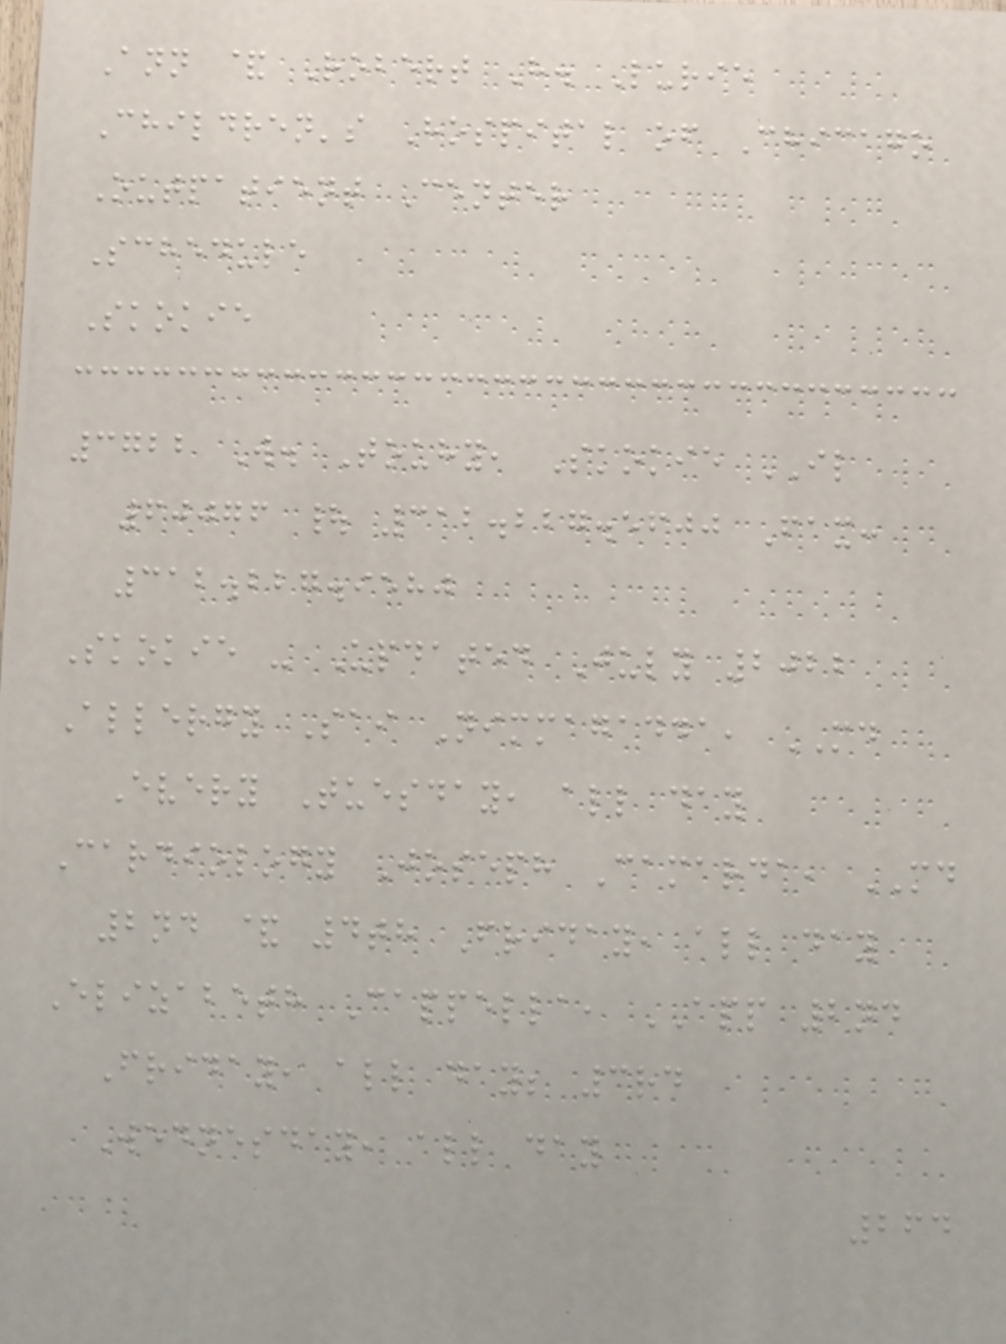Ann & Robert H. Lurie
Children's Hospital of Chicago
Outpatient Center
Schedule
Skokie
3722 W. Touhy, Skokie IL
60076 | 312.227.5600 Fax:
312.227.9580
Skokie - Updated July 2022
Allergy Sai Nimmagadda, MD
Every Tuesday, all day
Cardiology Joseph Camarda, MD
2nd & 4th Friday, all day
Elizabeth Cappella, APP 2nd
Friday, all day; 3rd
Wednesday, all day
264
